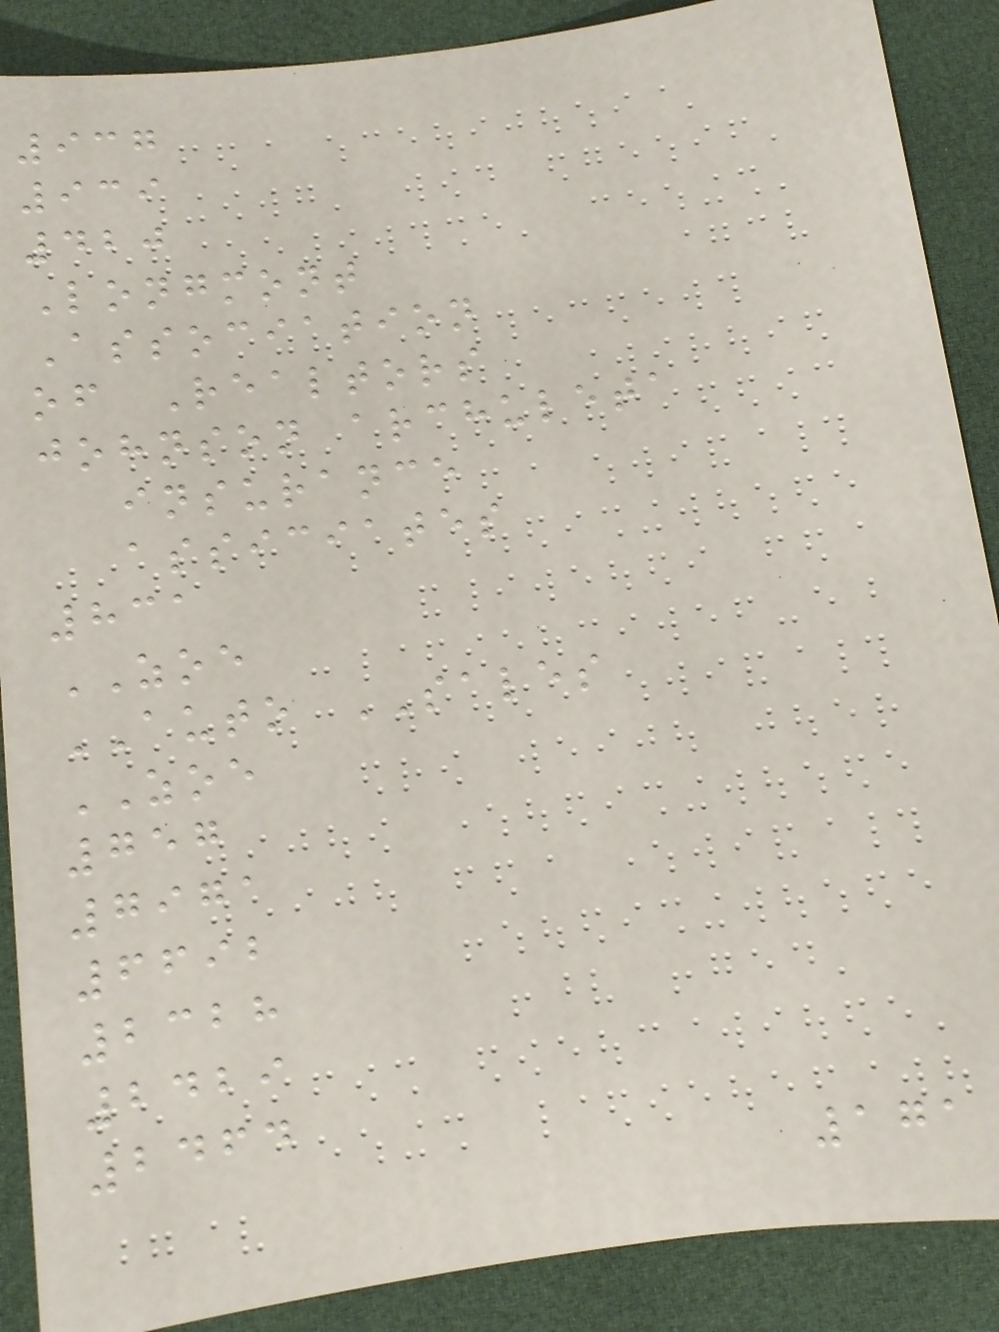937
939
420
Longmont
Association
of Realtors
johnson archuleta
insurance
assiciates
831
ZOE
AUTO SALES
ZOE
757
7971
6692
2328
2429
2464
171
